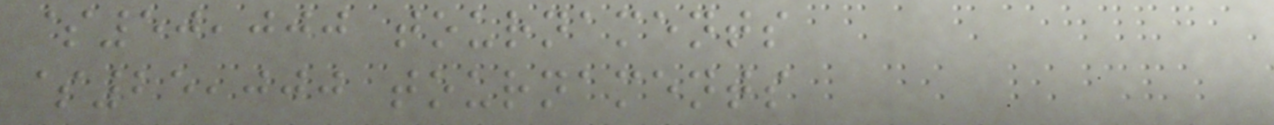$50,000 tournaments
$25,000 tournaments
